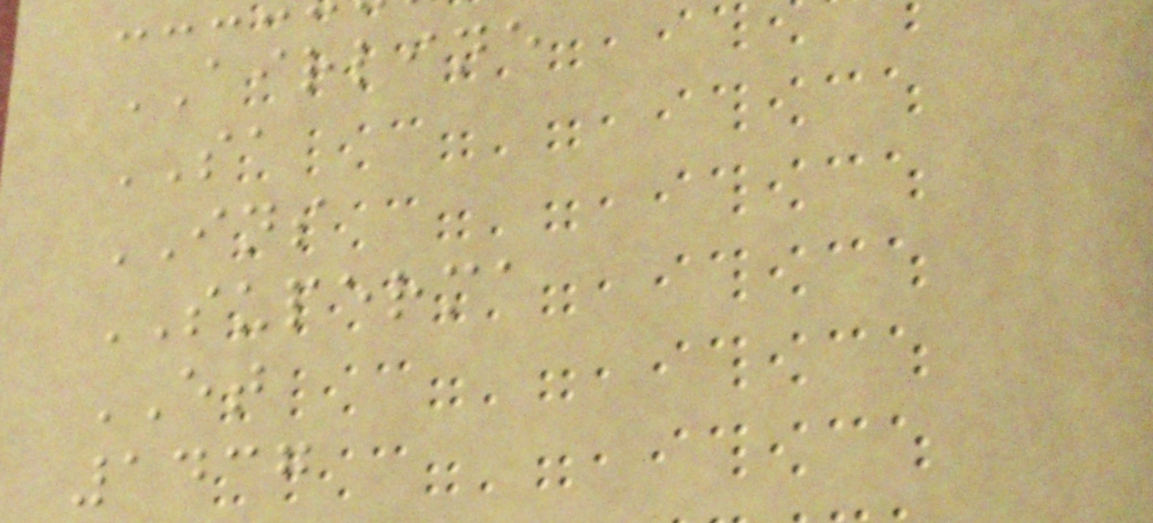AIRLINE
SA
INS
SUPERMA
ET
1437
